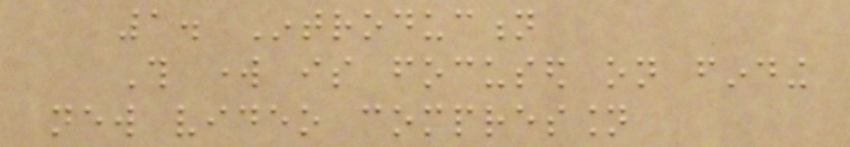1. Introduction
This work is focused on finding
new video compression
